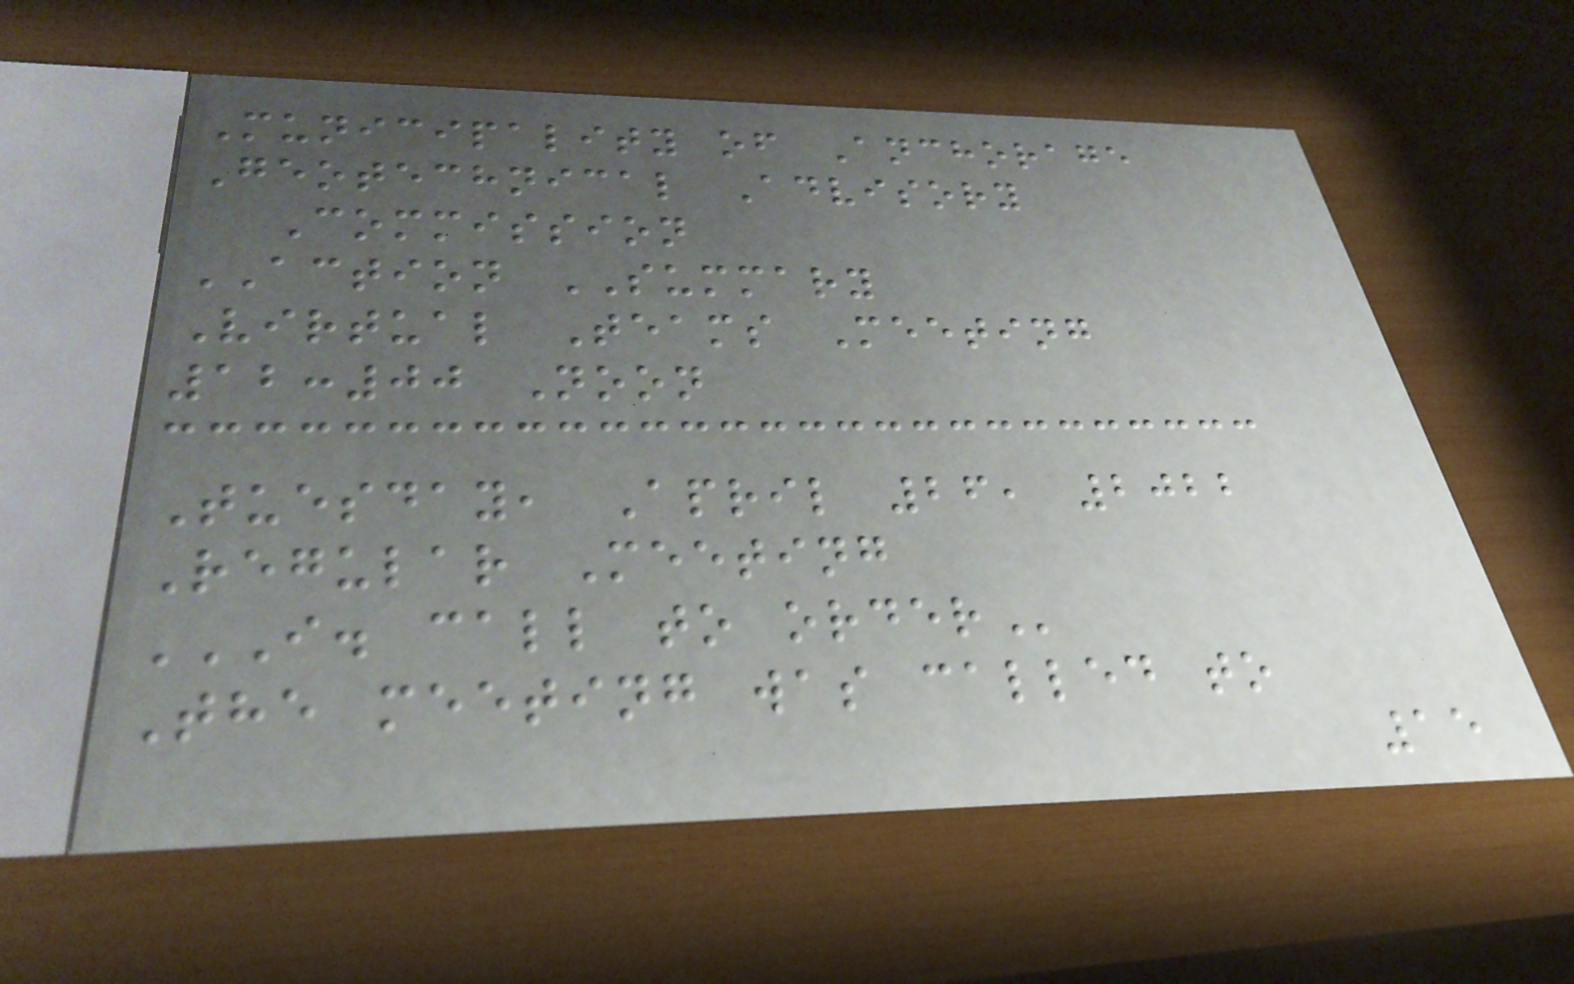Municipality of Anchorage
Geotechnical Advisory
Commission
ACTION SUMMARY
Virtual Teams Meeting
12:00 Noon
Tuesday, April 26, 2022
Regular Meeting
I. CALL TO ORDER
The meeting was called to
15
